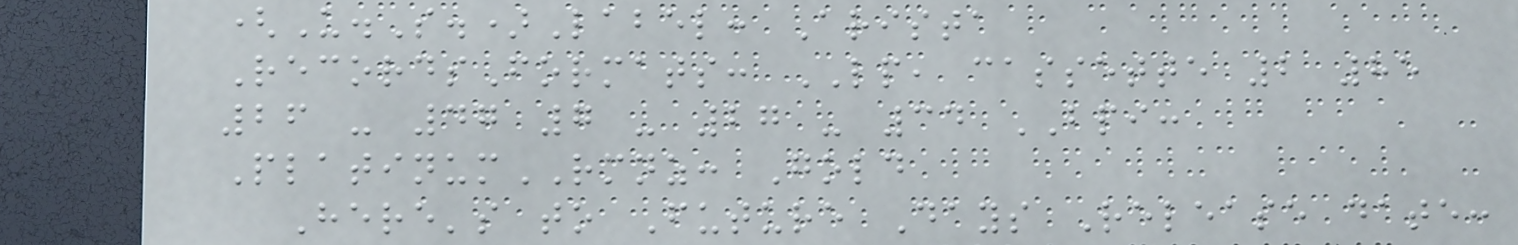(U.S.)Label: Arista
RecordsFormats: LP, cassette 2 85
26 - 47 7 - 27 - 34 BPI:
PlatinumRMNZ: Gold
Here's to Future Days Release date:
